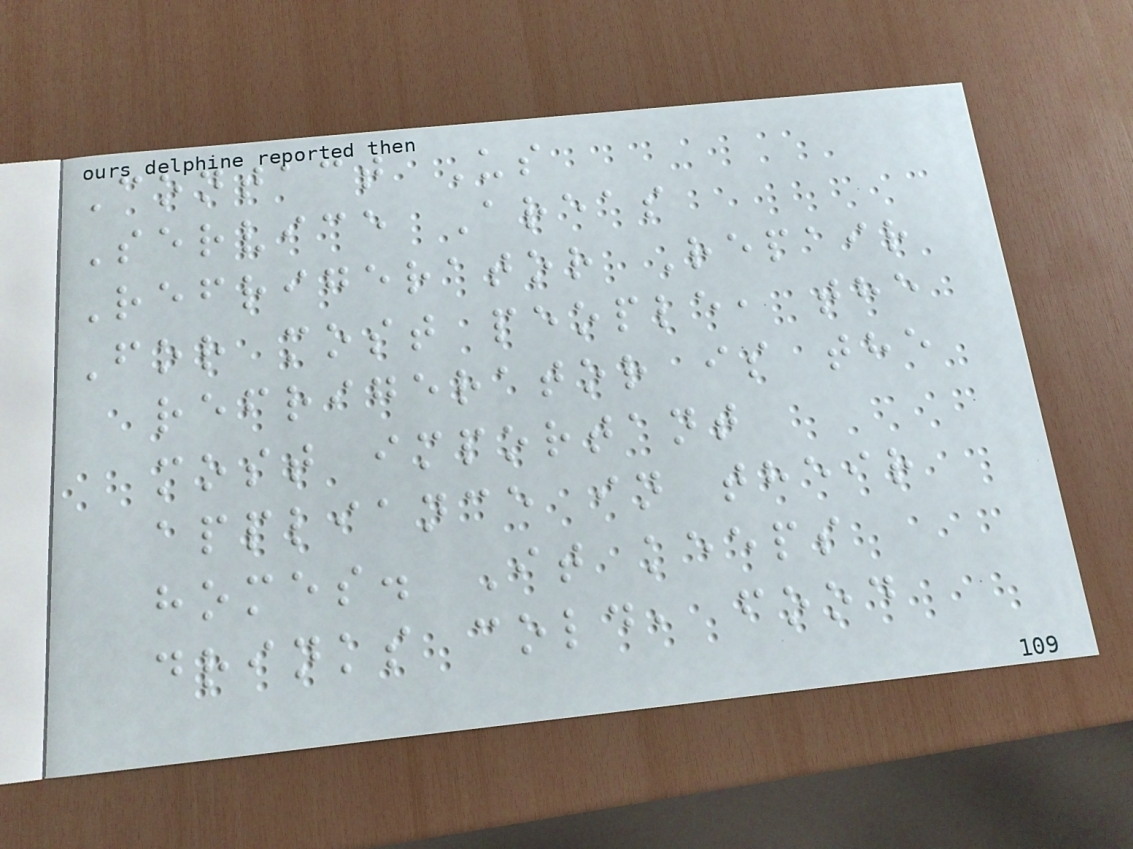Contact Us
Service Areas
Refrigerator Repair
For most people, the
refrigerator is the
most important
appliance in their
homes. It keeps
drinks cold, food
